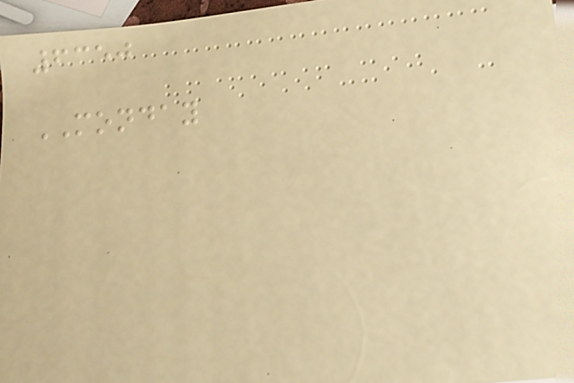6350
MONDAY
